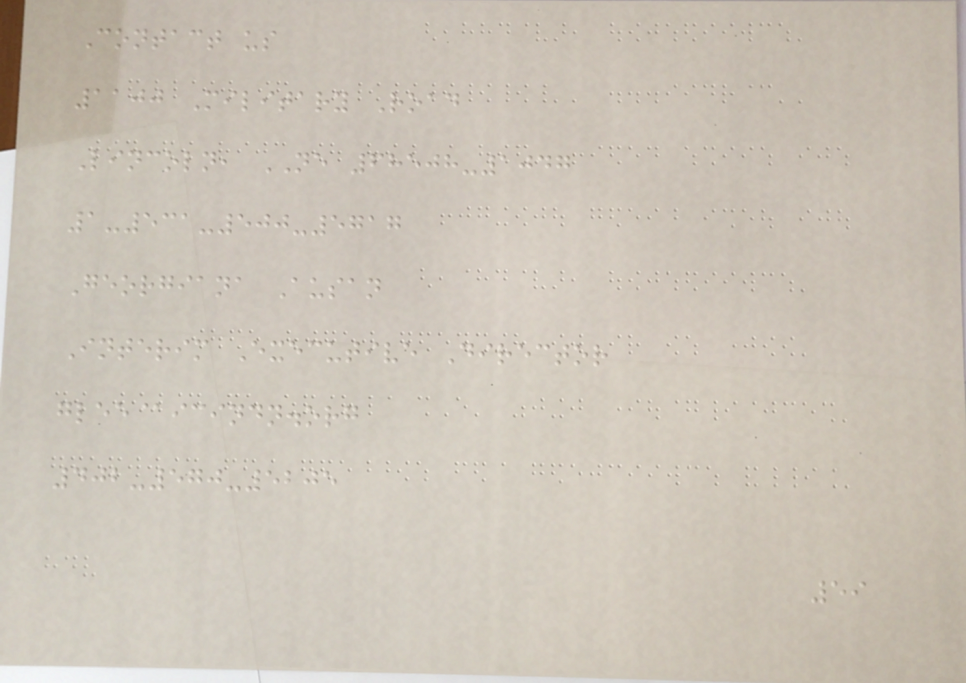Contact us
1100 Military Road
Lincoln, NE 68508-1047
1-531-500-5717
Georgiana Ausan
Interim Executive Director
glee@icindn.org
402-570-5205
59
